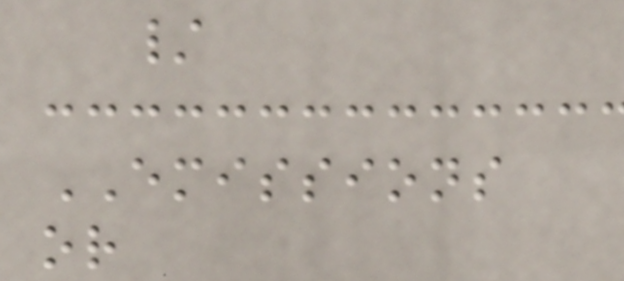/
EMISSIONS
or
